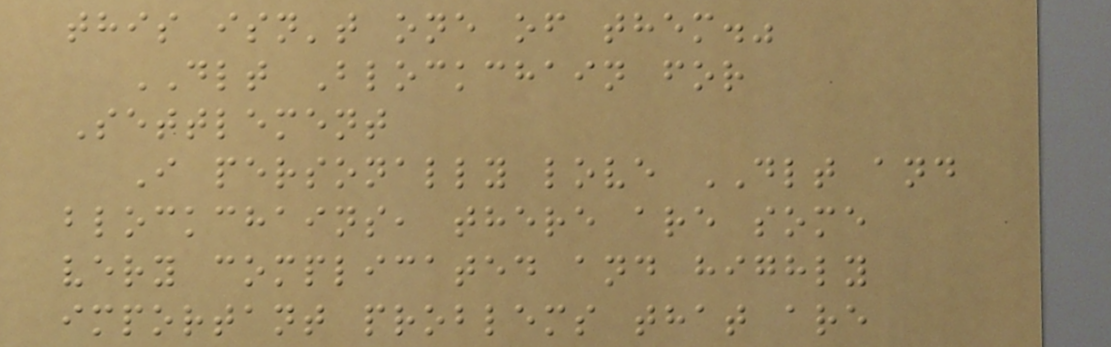this isn't one of them."
DLT Blockchain for
Settlement
I personally love DLT and
blockchains, there are some
very complicated and highly
important problems that are
